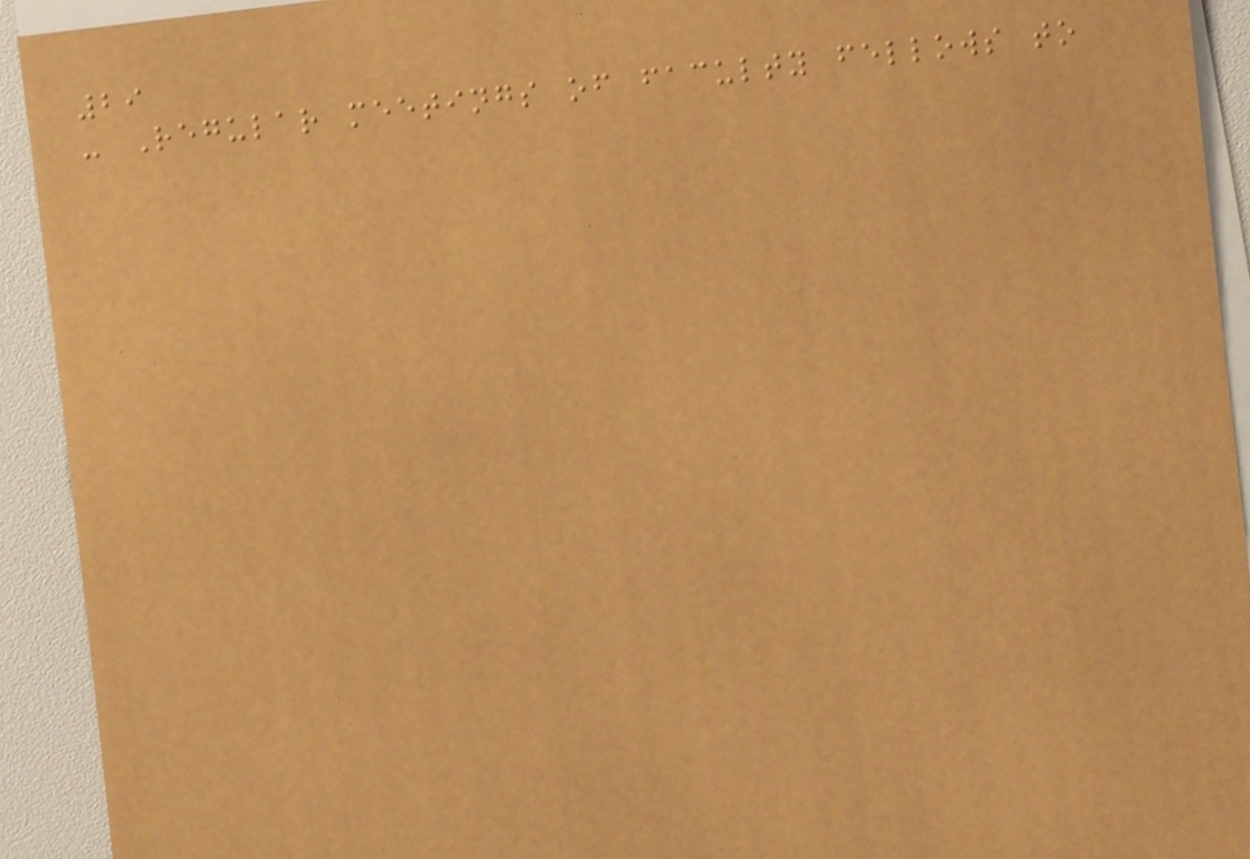29
- Regular meetings of faculty fellows to
